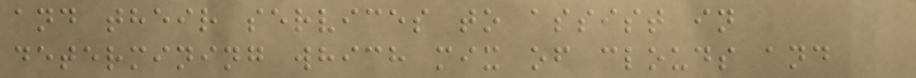and their services to assist in
determining which mix of clouds and
